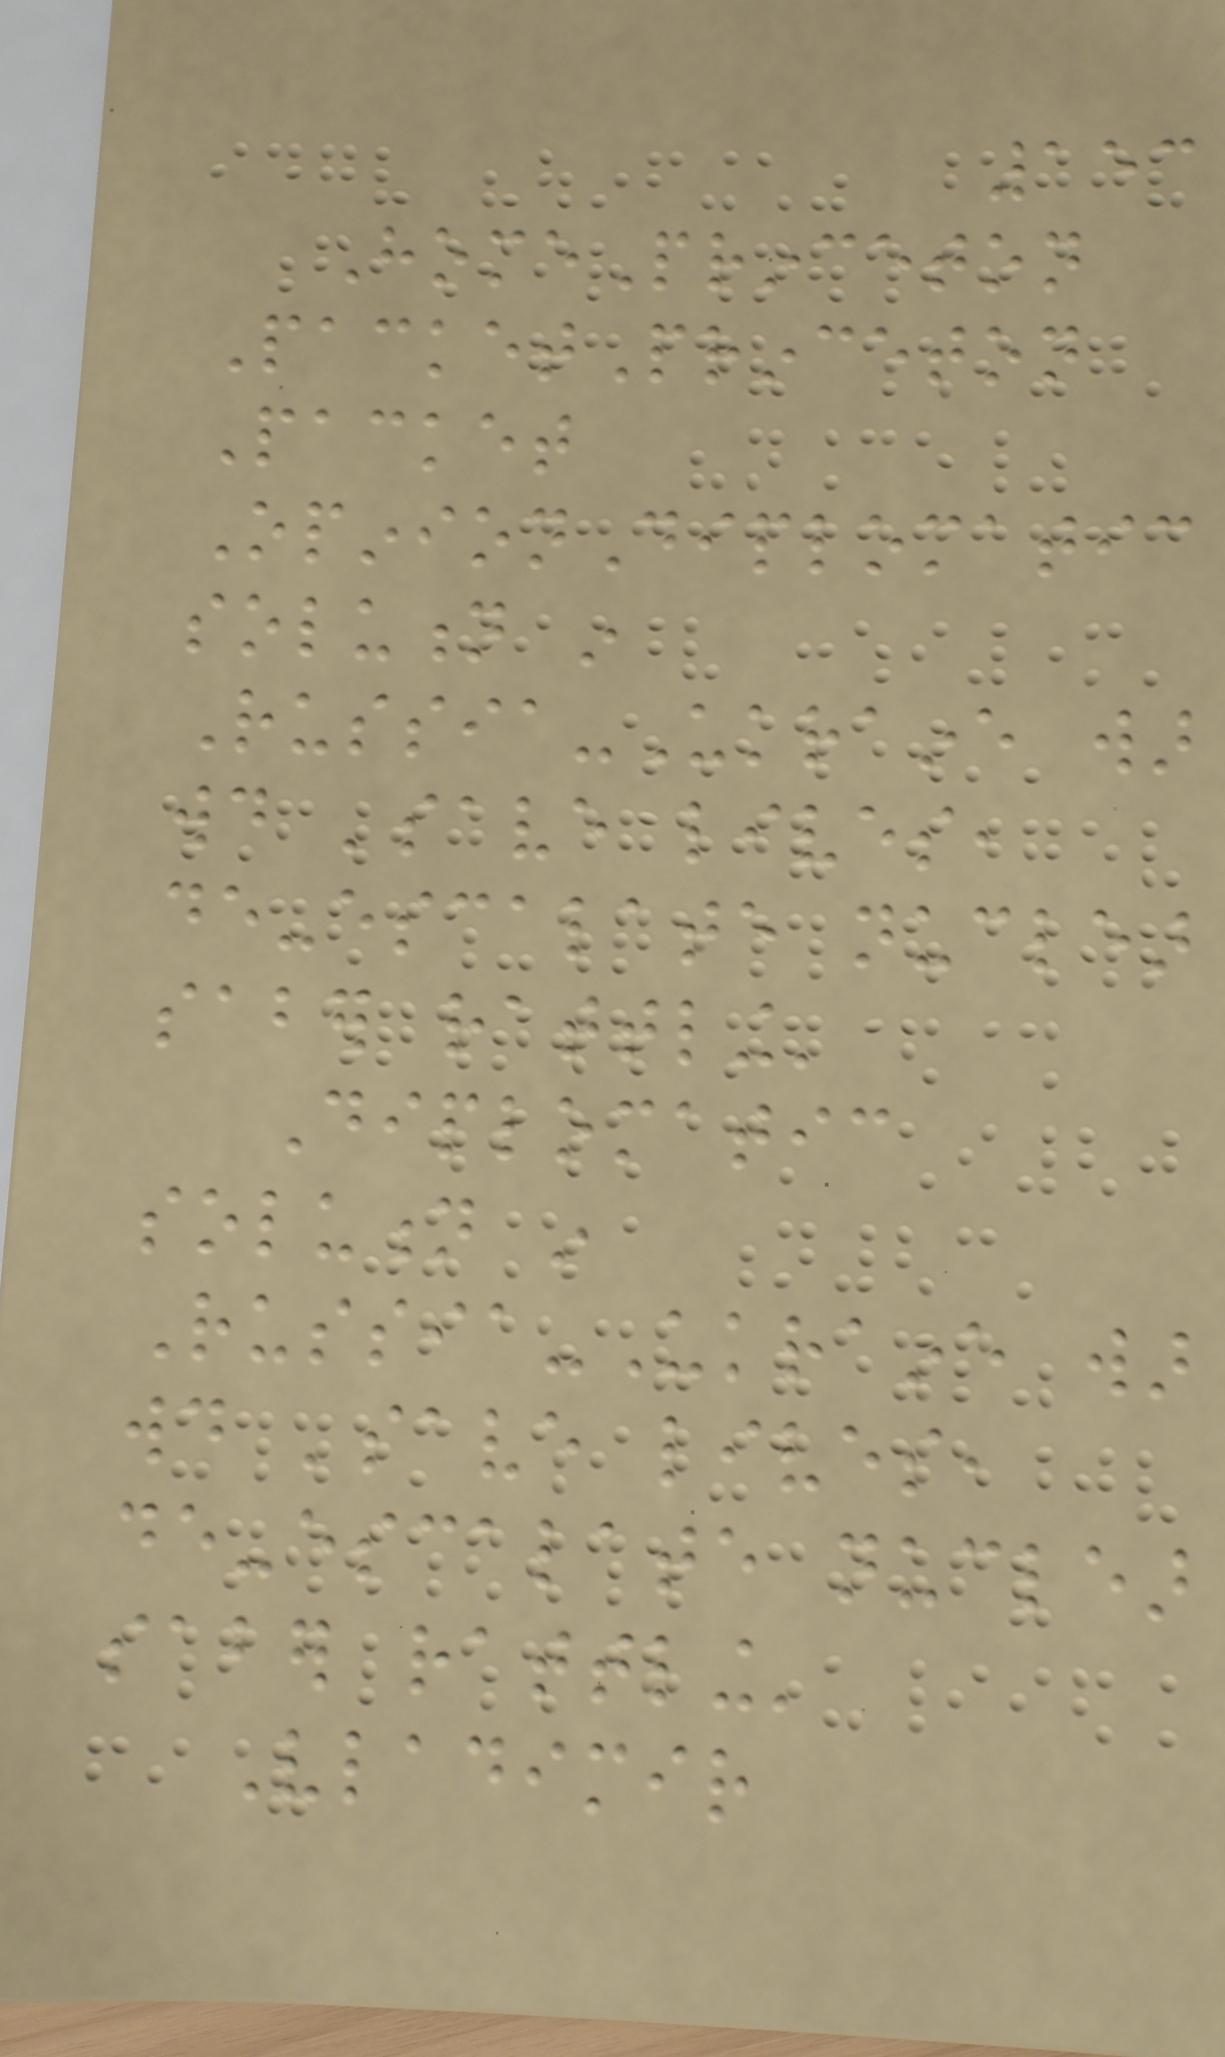153
HomePrinceton
PacketPrinceton
Packet
OpinionDiplomatic
solution in
Russia-Ukraine war
would 'save lives,
de-escalate nuclear
saber rattling'
Diplomatic
solution in
Russia-Ukraine war
would 'save lives,
de-escalate nuclear
saber rattling'
Vladimir
